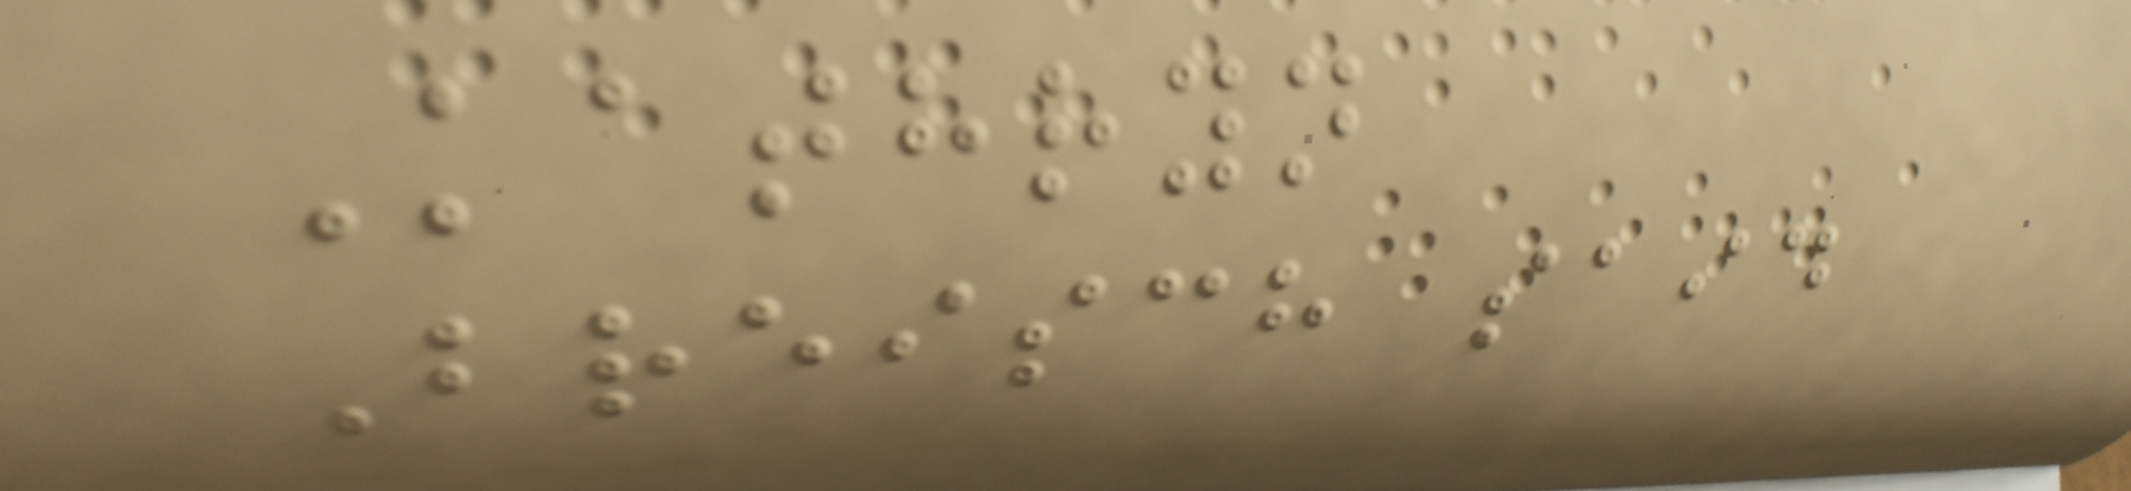Kathryn
Breisch said
